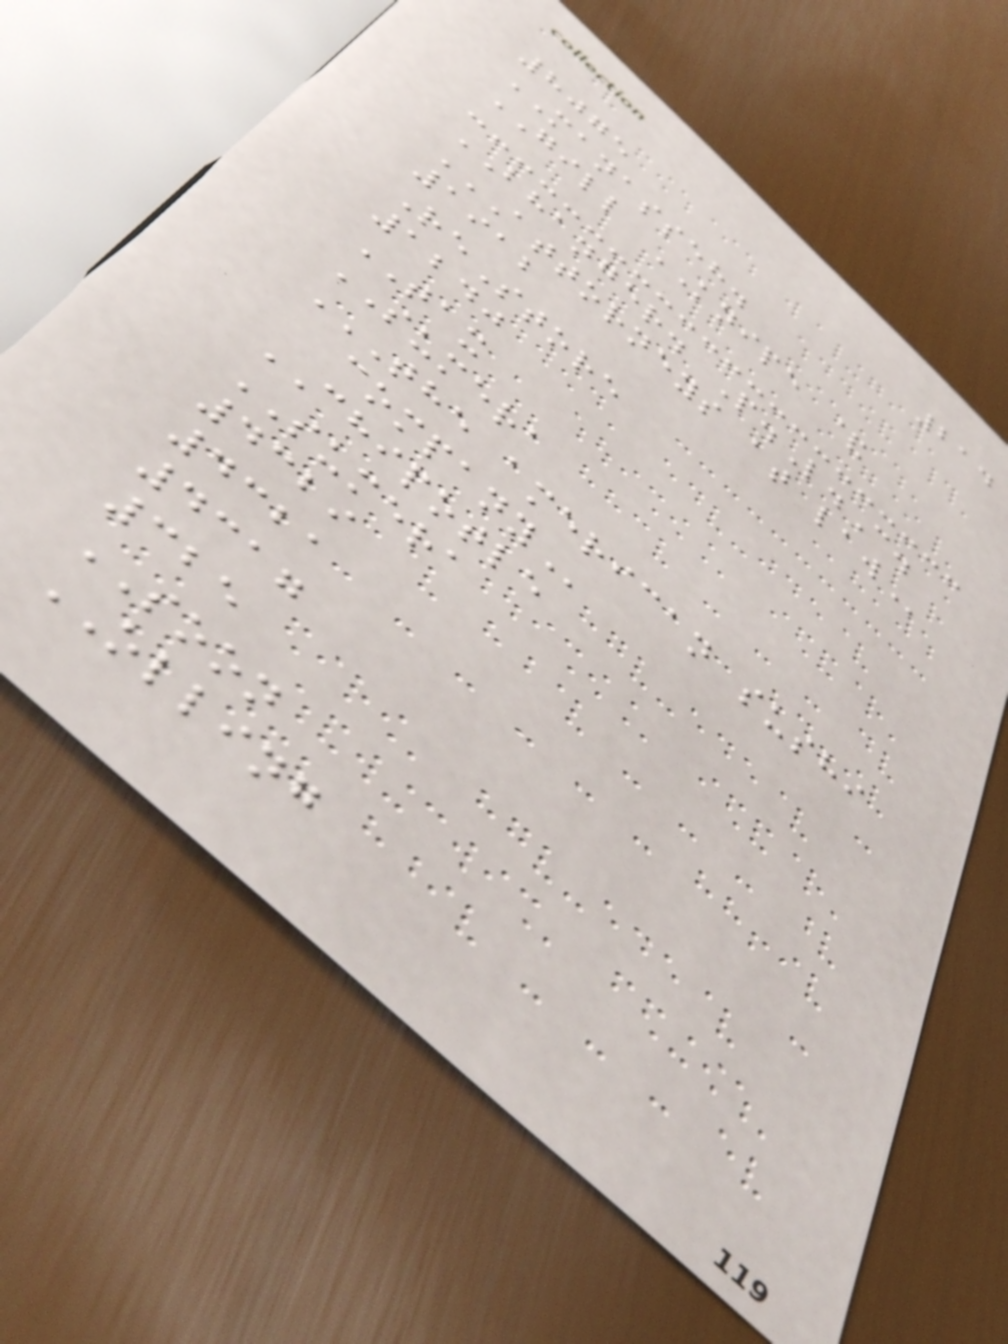214
8075
MANASSEH.
GILL KNIPE &
BHANGER. P.L.C.
ATTORNEYS AT LAW
1912
ReStore
1240
TAX
SUMERA
THE AMERICAN SUSHI
COMPANY
CHIPOTLE
SUMERA
4329
4321
4317
325
SOON
OLLING
